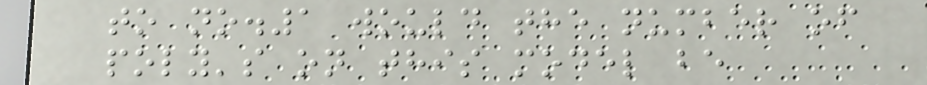to no.1 would the number of
poly's on this model be
